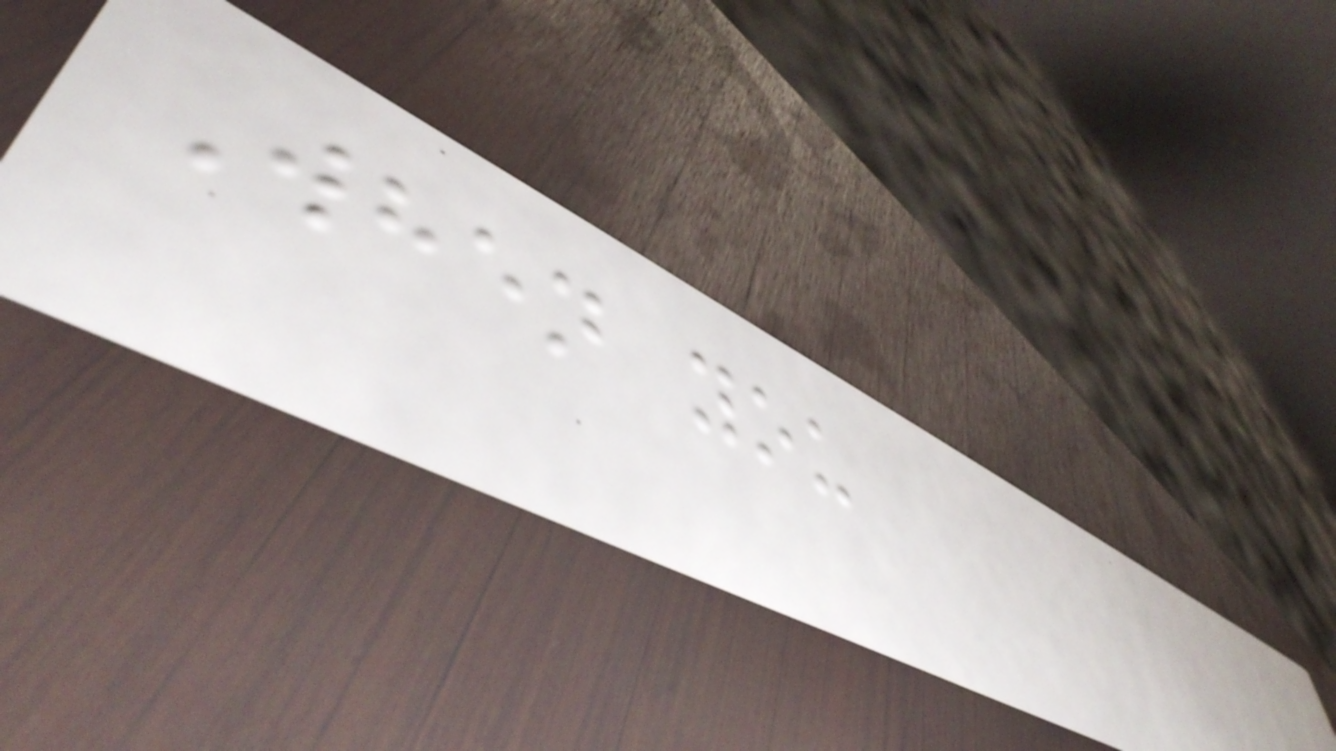When you
